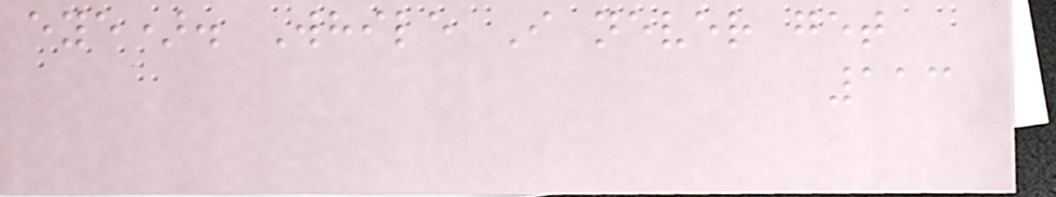eye). While I never get
113
